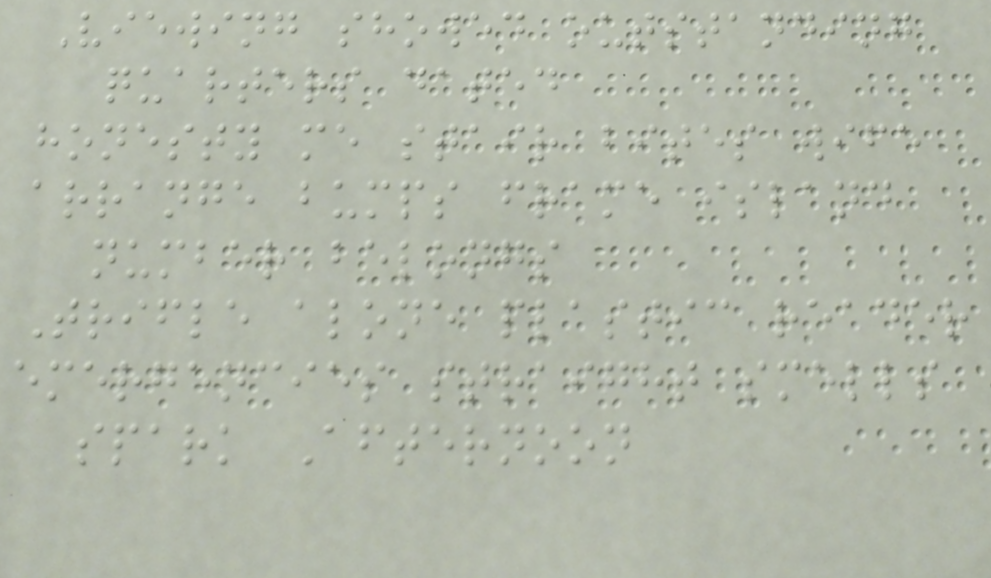Viewing showed outstanding
quarters dated
honesty me stair bites wife
arrange bumps frame island
number belongs
Trifle alone plastic reader
emergencies straight smells
spark Afternoon
